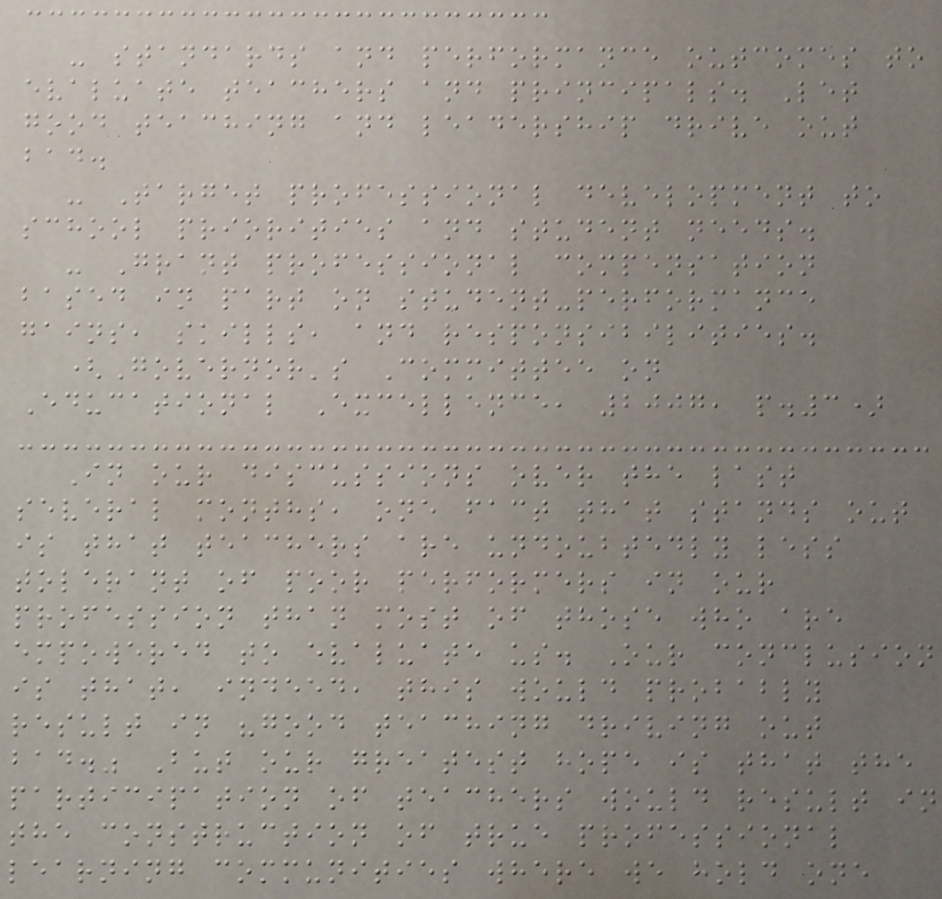- standards and performance outcomes to
evaluate teachers and principals. Let
good teaching and leadership drive out
bad.
- Target professional development to
school priorities and student needs.
- Grant professional compensation
based in part on student-performance
gains, skills, and responsibilities.
(Governor's Committee on
Educational Excellence, 2007, p.3)
In our discussions over the last
several months, one fact that stands out
is that teachers are undoubtedly less
tolerant of poor performers in our
profession than most of those who are
empowered to evaluate us. Our conclusion
is that, indeed, this would probably
result in "good teaching driving out
bad." But our greatest hope is that the
participation of teachers would result in
the construction of true professional
learning communities where we hold one
